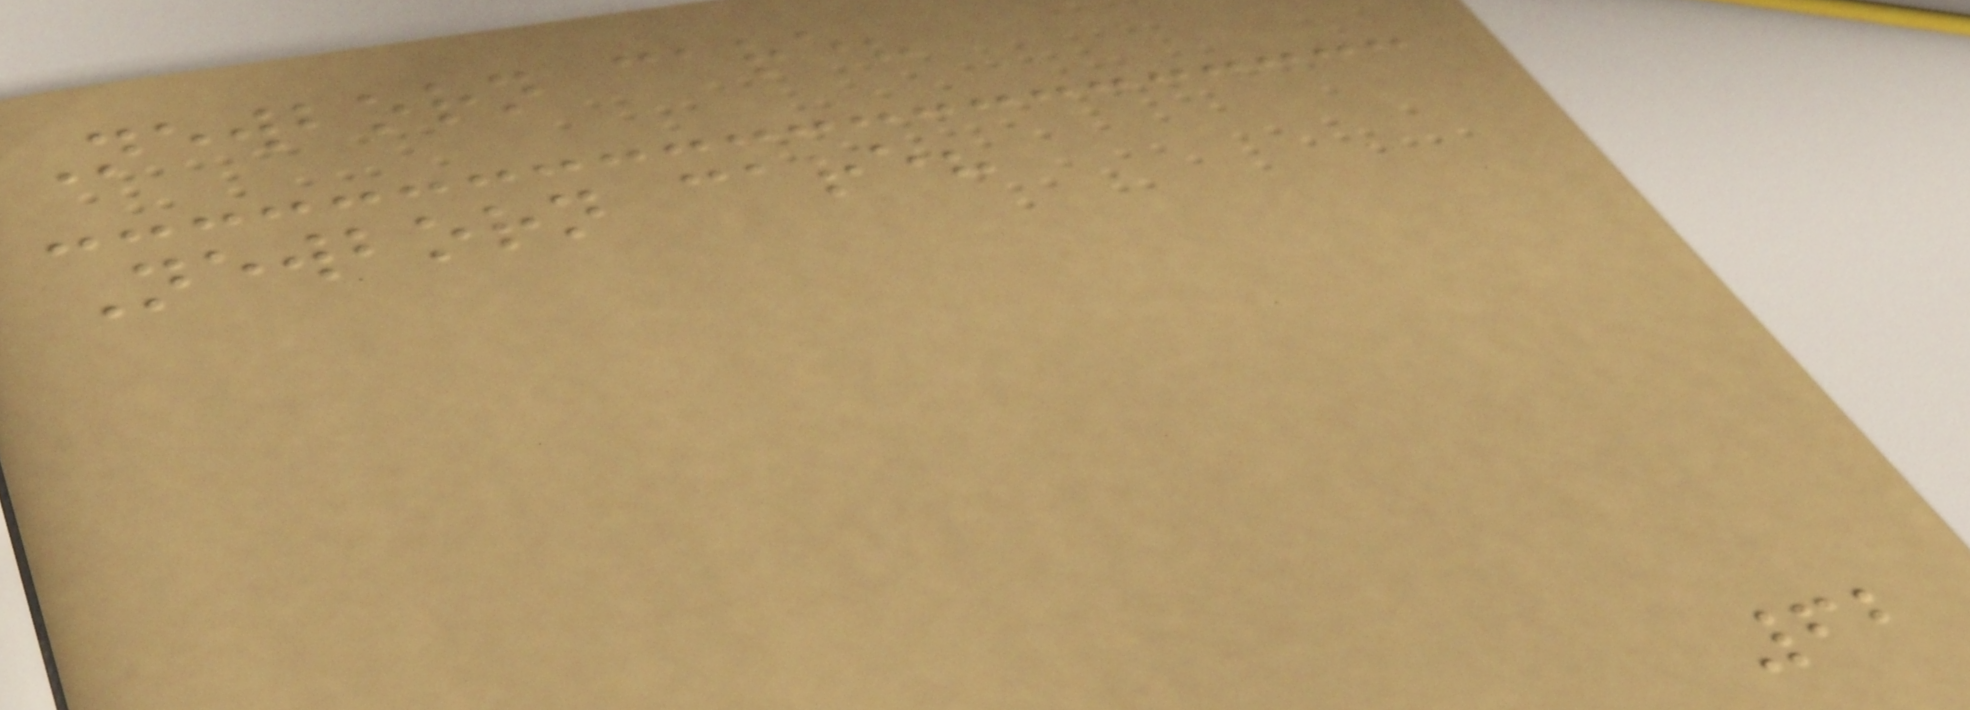Newborn care?
Newborn care?
62
